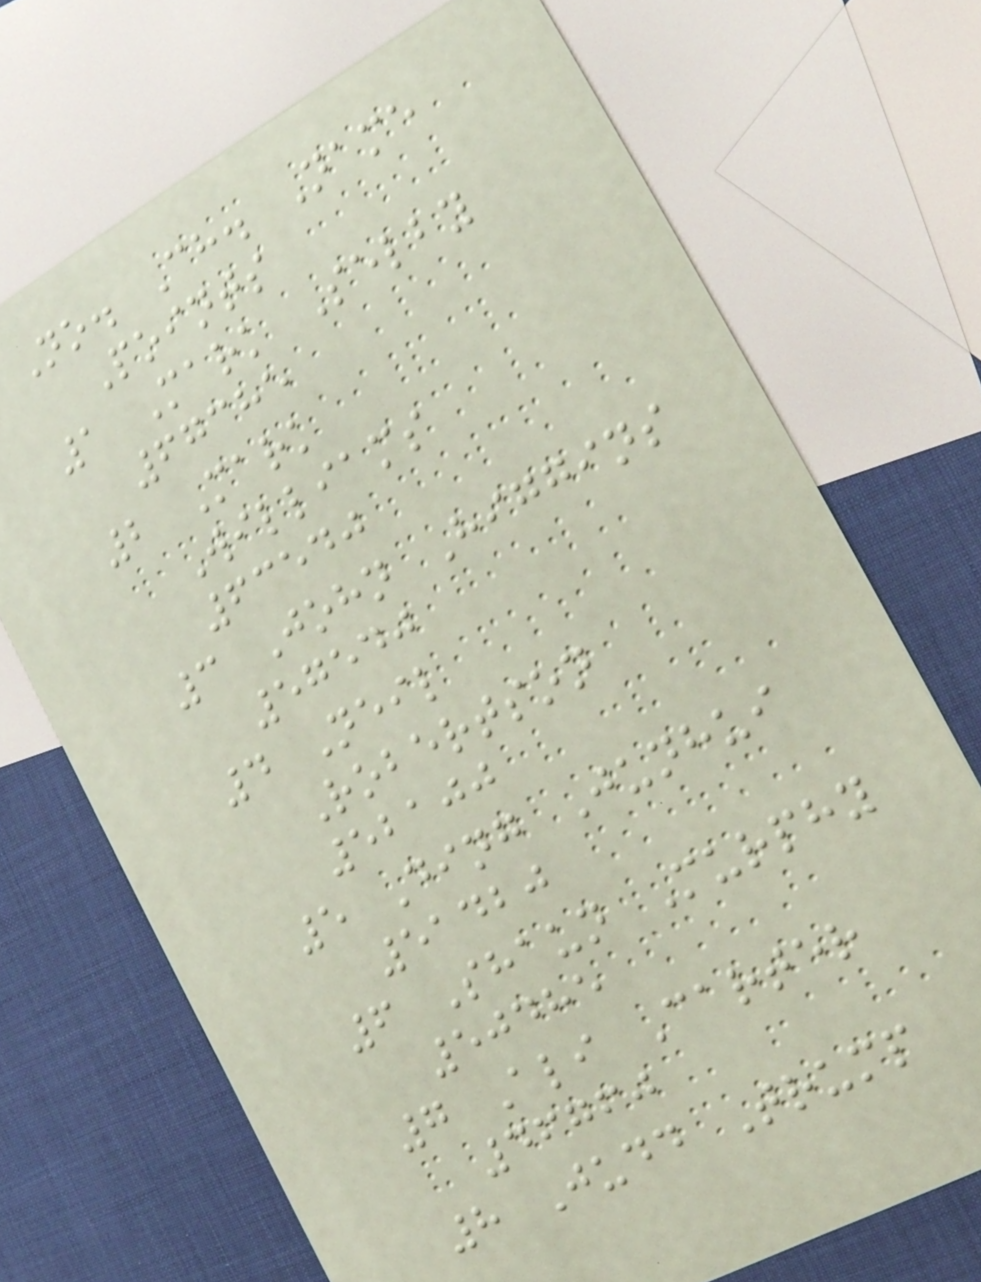No. Ch. Name
Points
1 Mark Selby
67385
2 Mark
Williams
63540
3 John Higgins
57540
4 Neil
Robertson
52100
5 Ding Junhui
51420
6 Shaun Murphy
50485
7 Ali Carter
46760
8 Judd Trump
